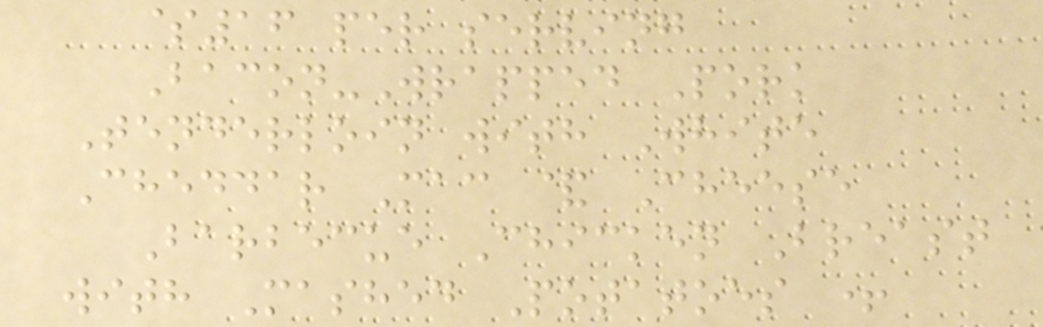$16 per serving
Bacon-Wrapped Pork
Tenderloin with White
Cheddar Mac & Cheese
Barbecue Chicken Breast
with Mashed Potatoes +
